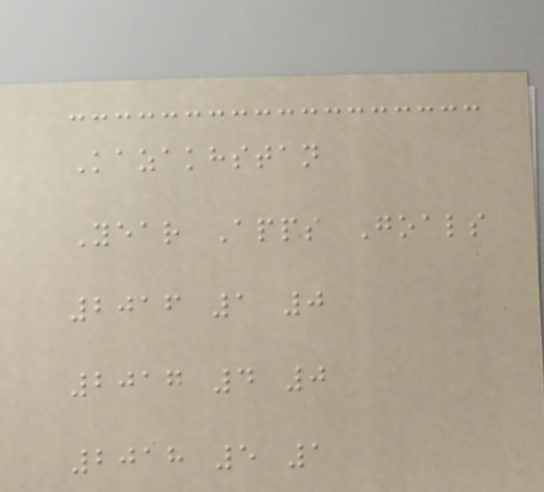Kazakhstan
Year Apps Goals
2016 1 0
2017 4 0
2018 5 1
